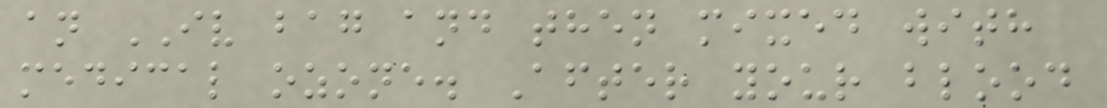an IV bag and then mixed with
medical ozone. After your blood
